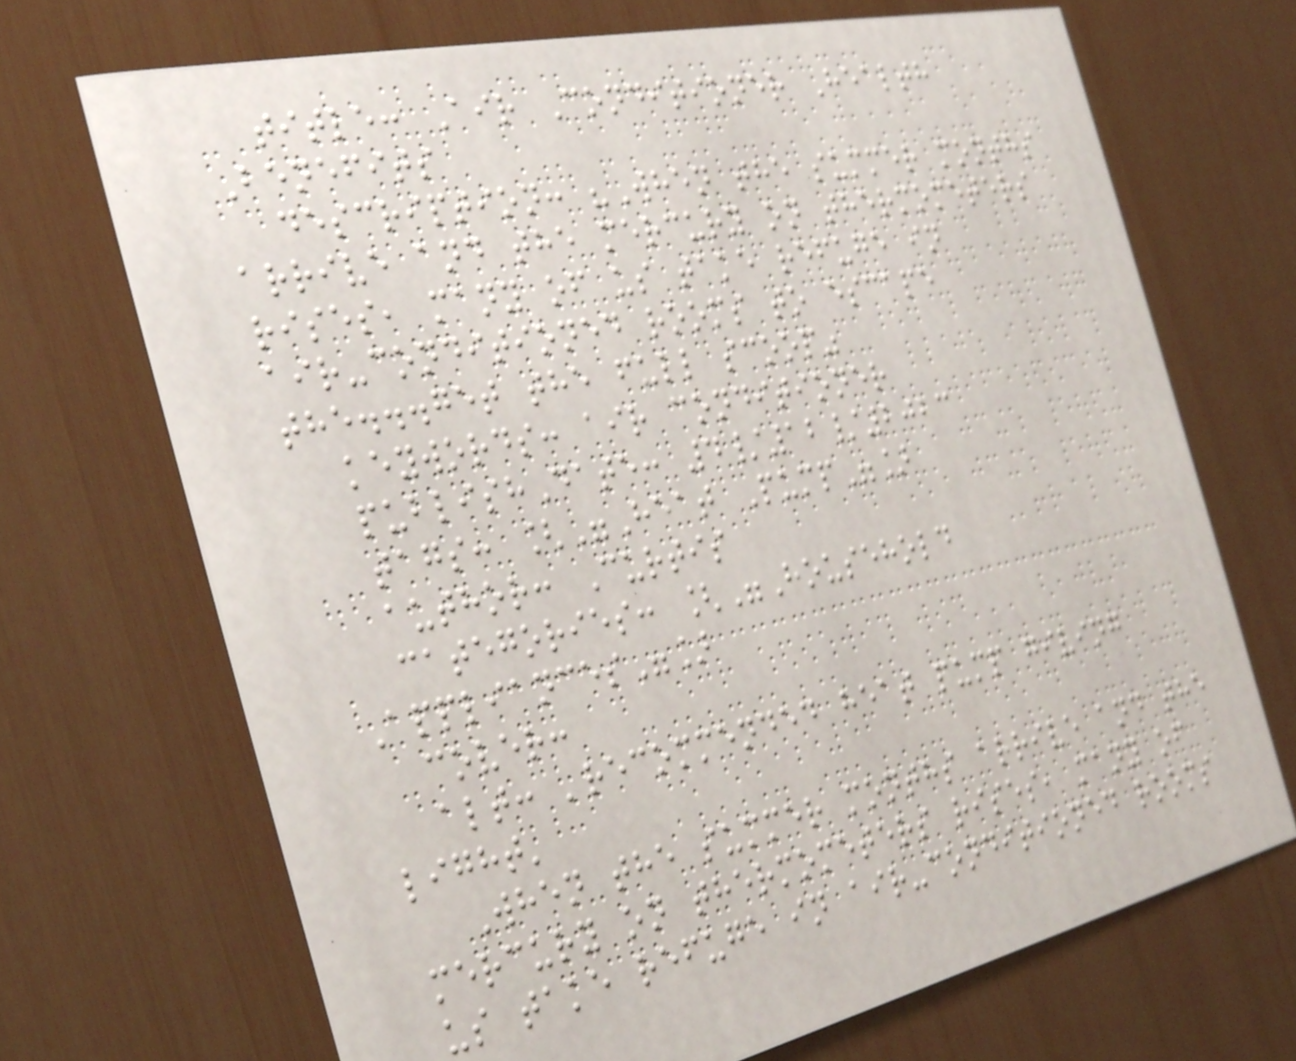title: Air Conditioner Health
Benefits
description: "When the summer months
arrive and the mercury on thermometers
rises, many of us take refuge in
air-conditioned rooms to escape
the...get the full scoop"
keywords: air conditioner
publishDate: 4/12/2023
tags: ["Heat Pump"]
author: Curtis
categories: ["Household
Appliances"]
cover:
alt: 'recommended heat pump giving
light'
When the summer months arrive and the
mercury on thermometers rises, many of
us take refuge in air-conditioned rooms
